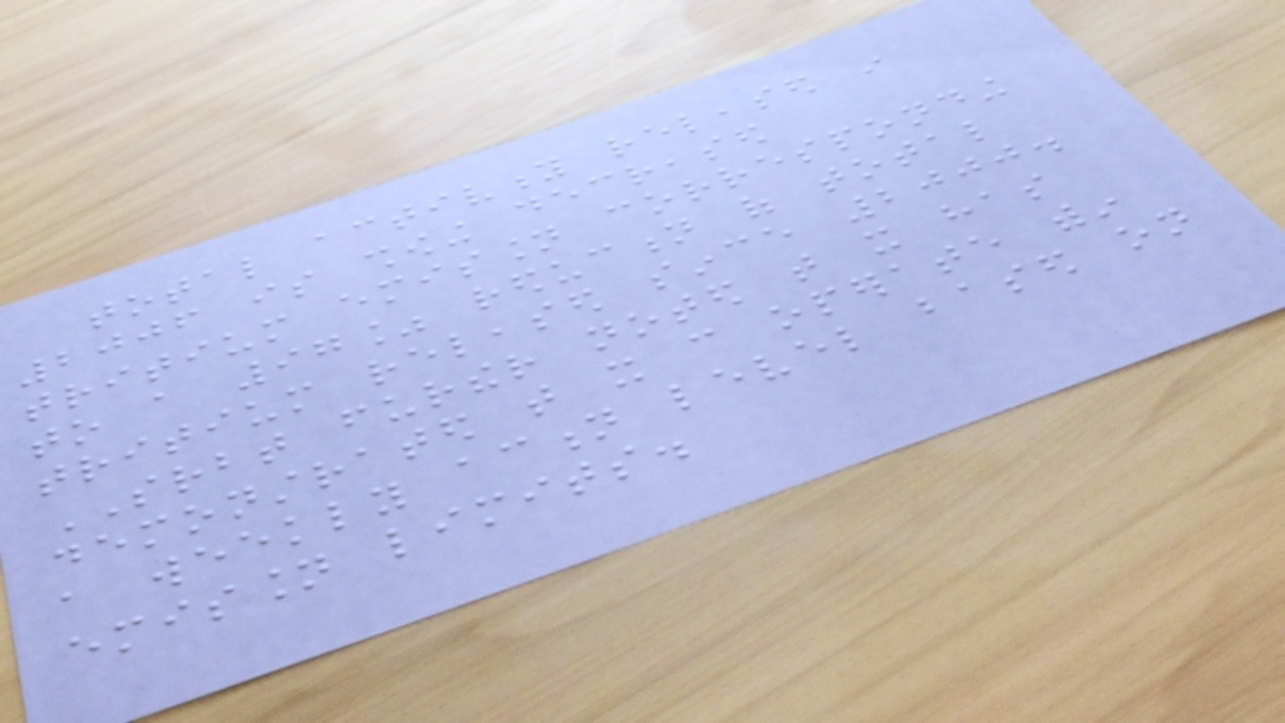total activity released in
2006 is showing decreased
tritium emission corresponding
to a 97% reduction of total
tritium released since 2000.
SRBT further noted that it has
demonstrated that it can operate within
a weekly action level based on
emission limits.
